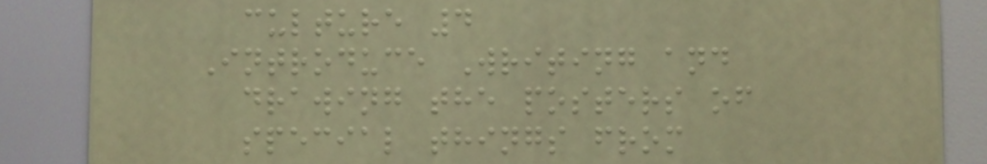culture 4
Introduce Writing and
drawing the posters of
special things from
